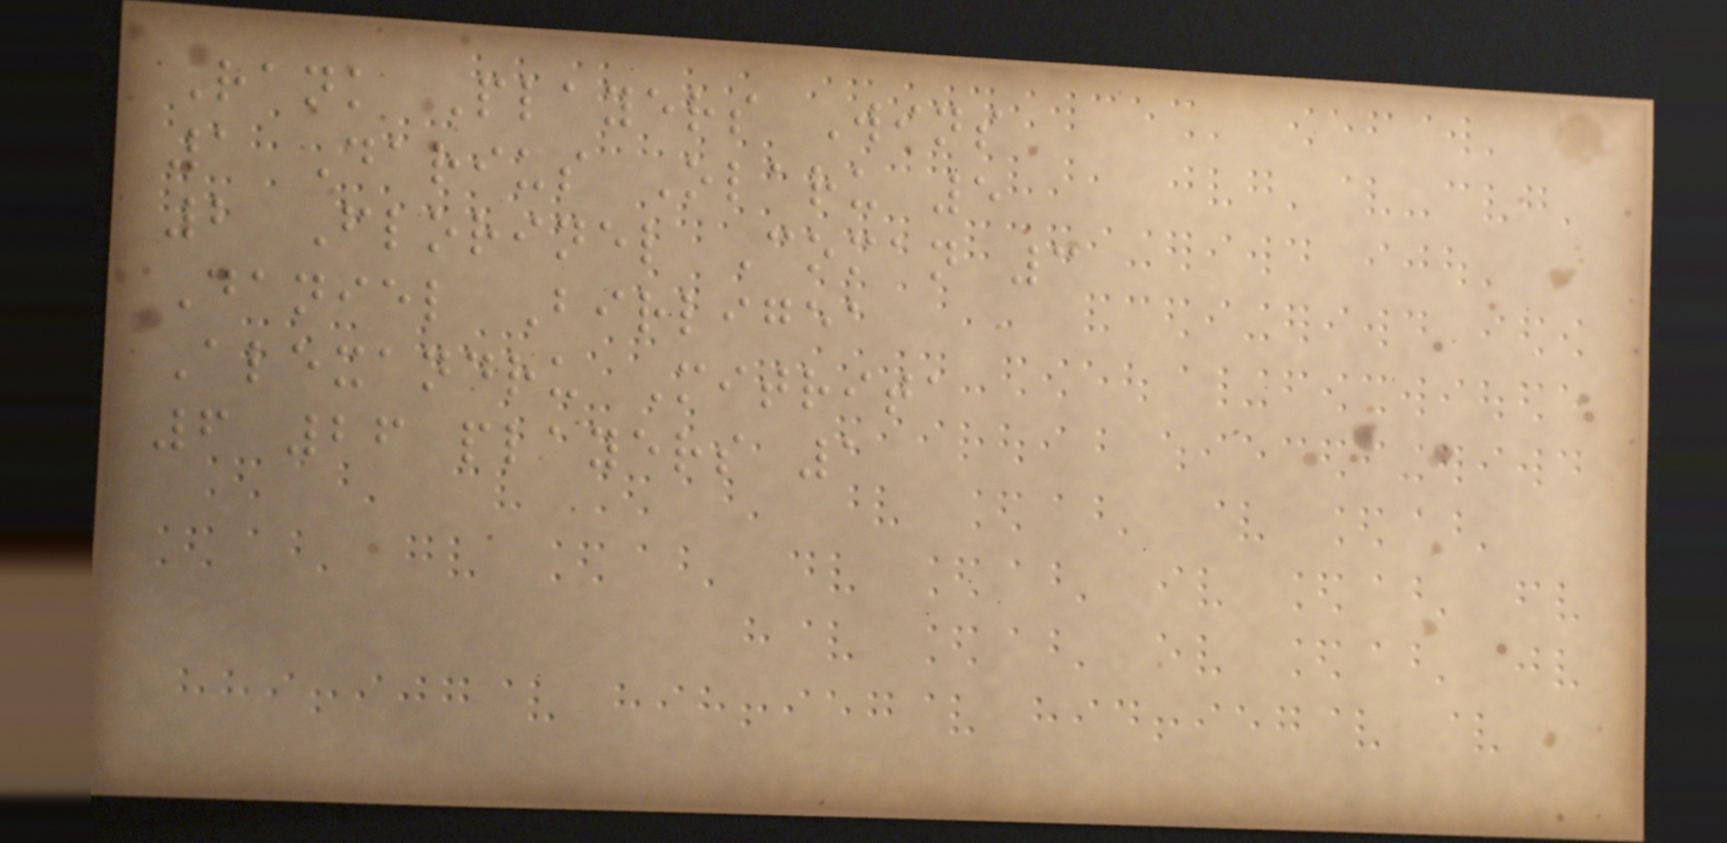Rank Players Wins
1 Darius Olaru 5
2 Florinel Coman 3
Daniel Birligea
Alexandru Mitrita
6 26 players 1
